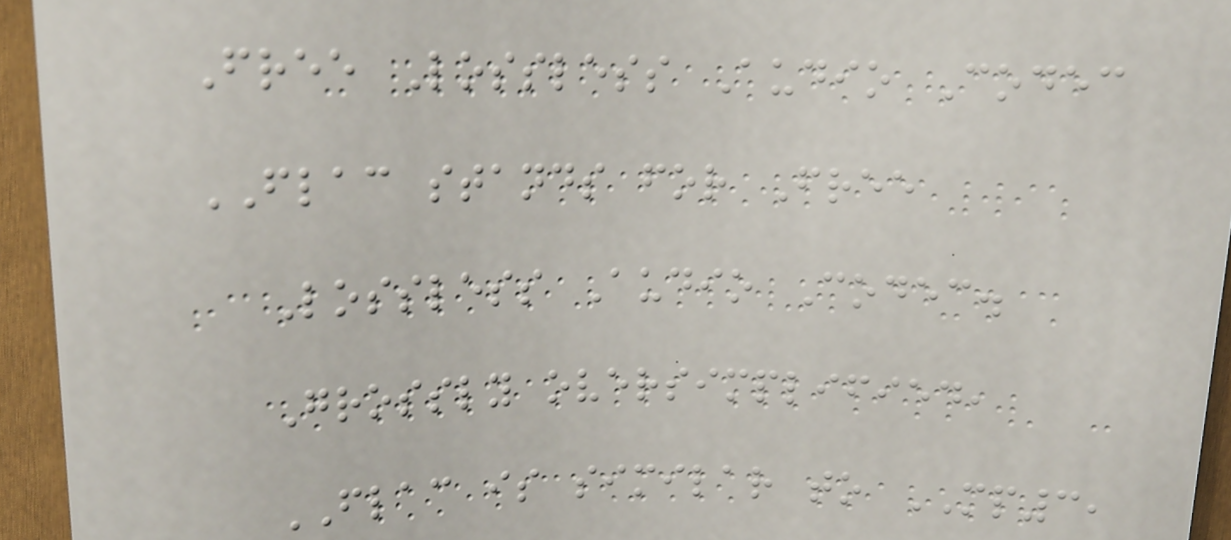Free Lossless Audio Codec
FLAC stands for Free
Lossless Audio Codec.
Grossly oversimplified,
FLAC is similar to MP3,
